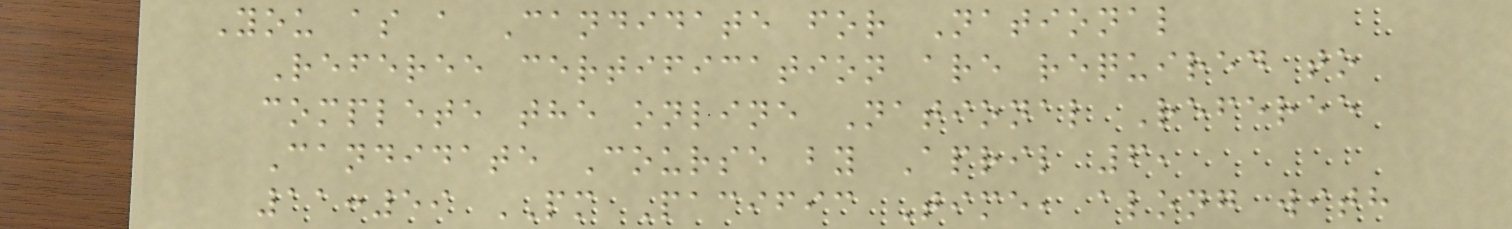You as a Candidate for National
Referee certification are required to
complete the online National Referee
Candidate Course by April 6,
11:59 PM Pacific Time, along with
